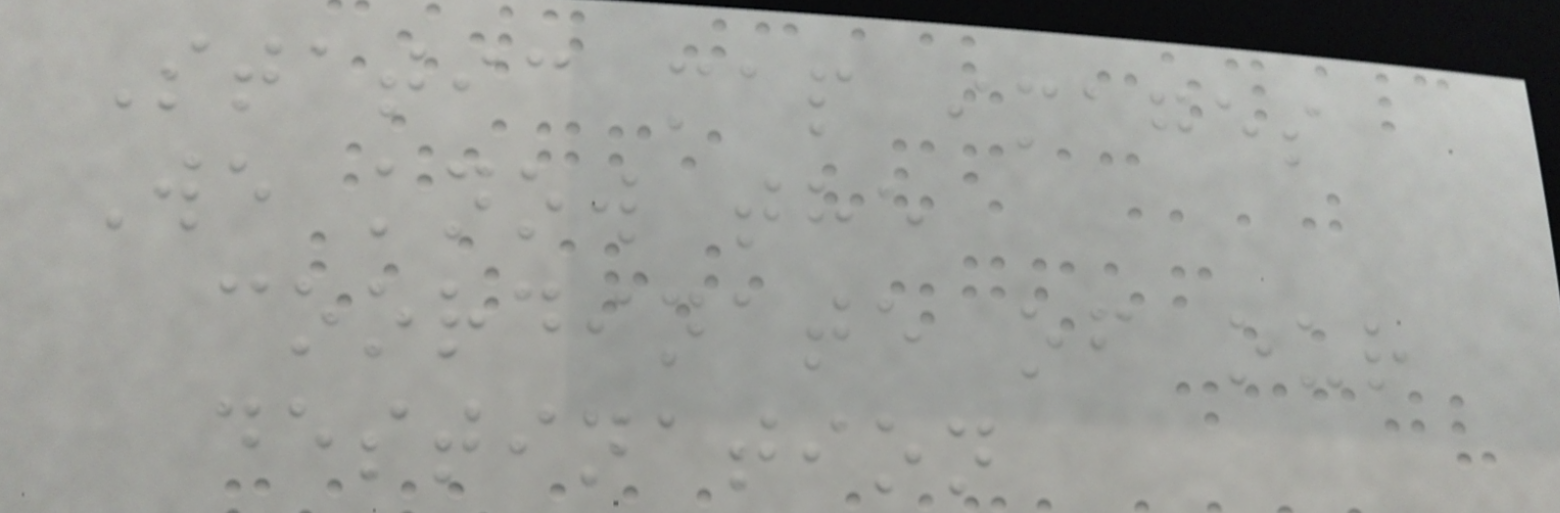Static map images
We know the
coordinate of our
destination
